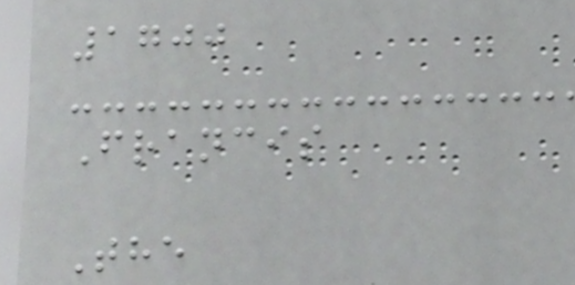1700
Francis
The
